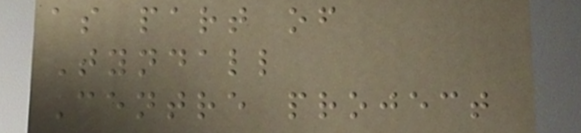as part of
Tyndall
Centre project
